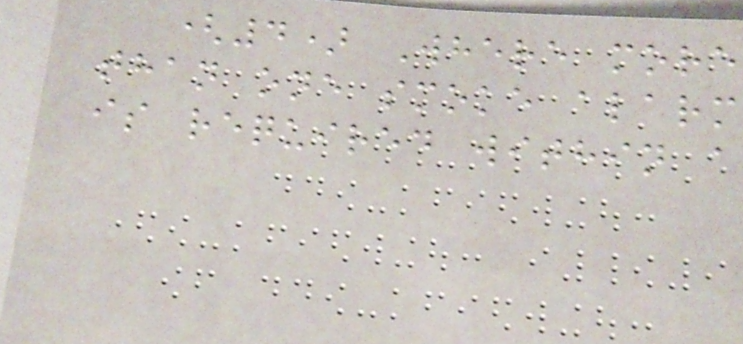(4) Where more
than one smoke alarm
is required within a
